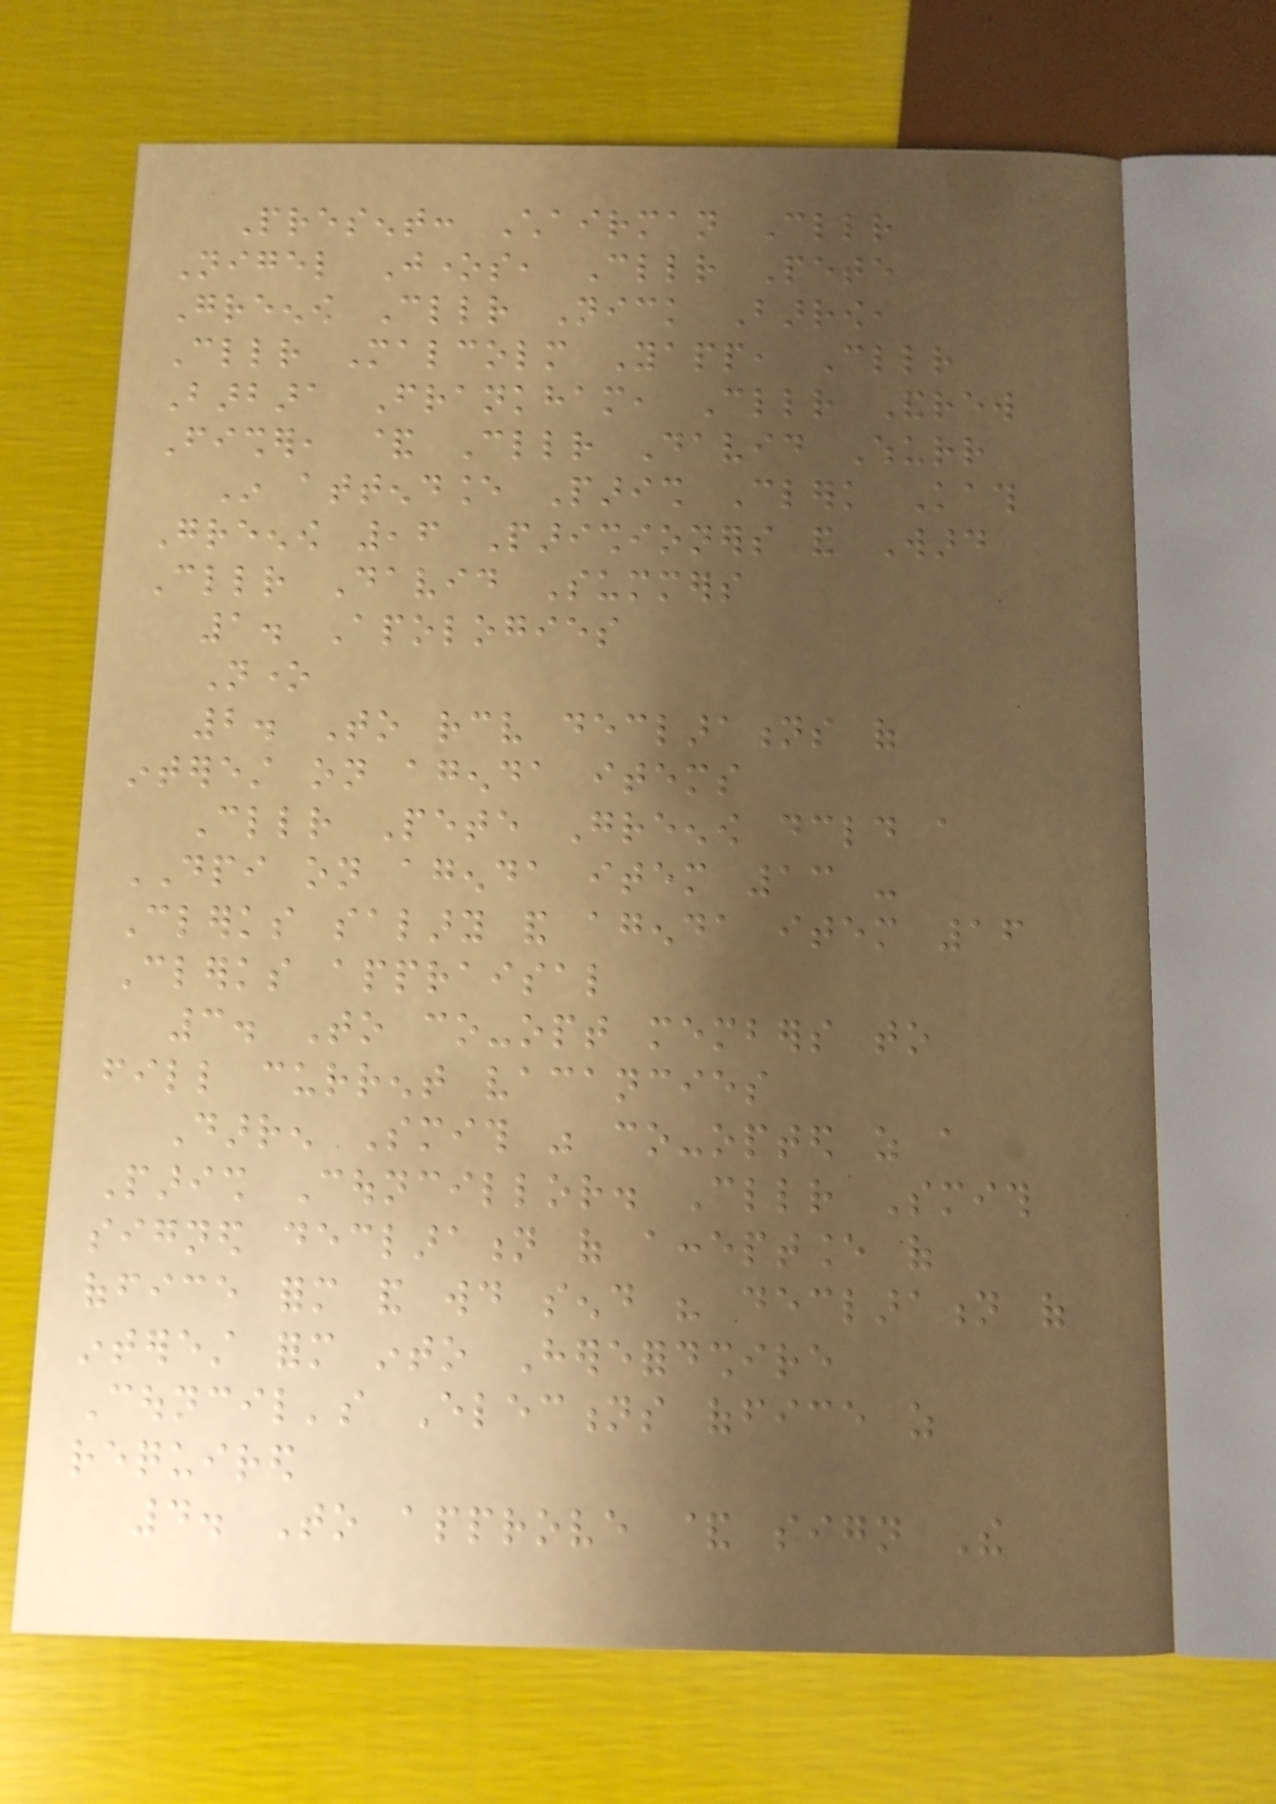Present: Chairman Cllr
Nigel Jones, Cllr Pete
Greenow Cllr Nick Barrow,
Cllr Malcolm Yapp, Cllr
Barbara Frankham, Cllr Andrew
Fisher, & Cllr David Whurr
In attendance Parish Clerk Kath
Greenow ,6 Parishioners and Ward
Cllr David Summers
1. Apologies
None
2. To receive declarations of
interest on agenda items
Cllr Pete Greenow declared a
DPI on agenda item 13 -
Clerks salary and agenda item 16
Clerks appraisal
3. To co-opt members to
fill current vacancies
Darren Smith was co-opted as a
Parish Councillor. Cllr Smith
signed declaration of acceptance of
office form and would send his declaration of
interest form into Herefordshire
Council's Elections office as
required
4. To approve & sign The
